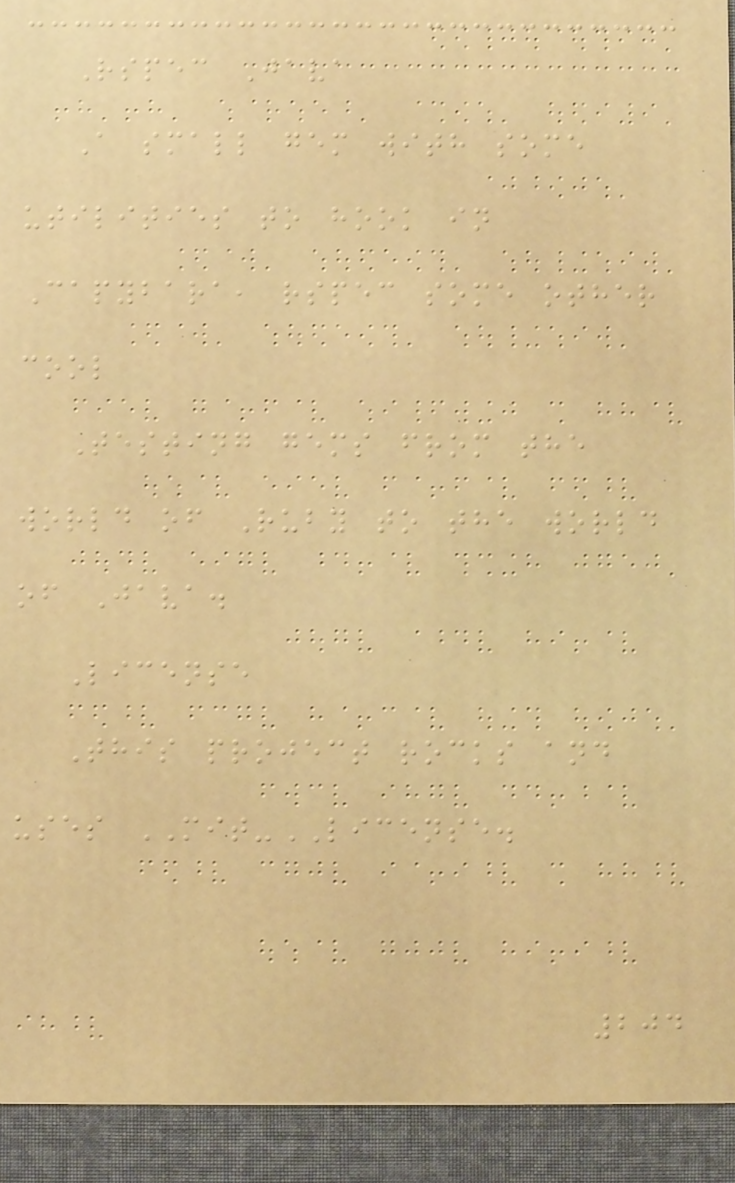Rspec Java
A small gem with some
utilities to hook in
Capybara, rspec some other
cool
Testing gems from the
world of Ruby to the world
of Java.
License
This project rocks and
uses MIT-LICENSE.
204
